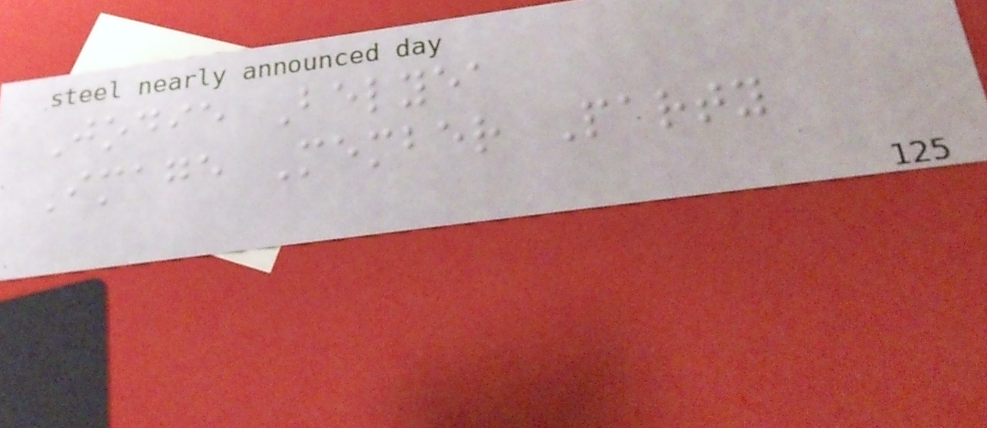Jodie Belyea
Image Member Party
